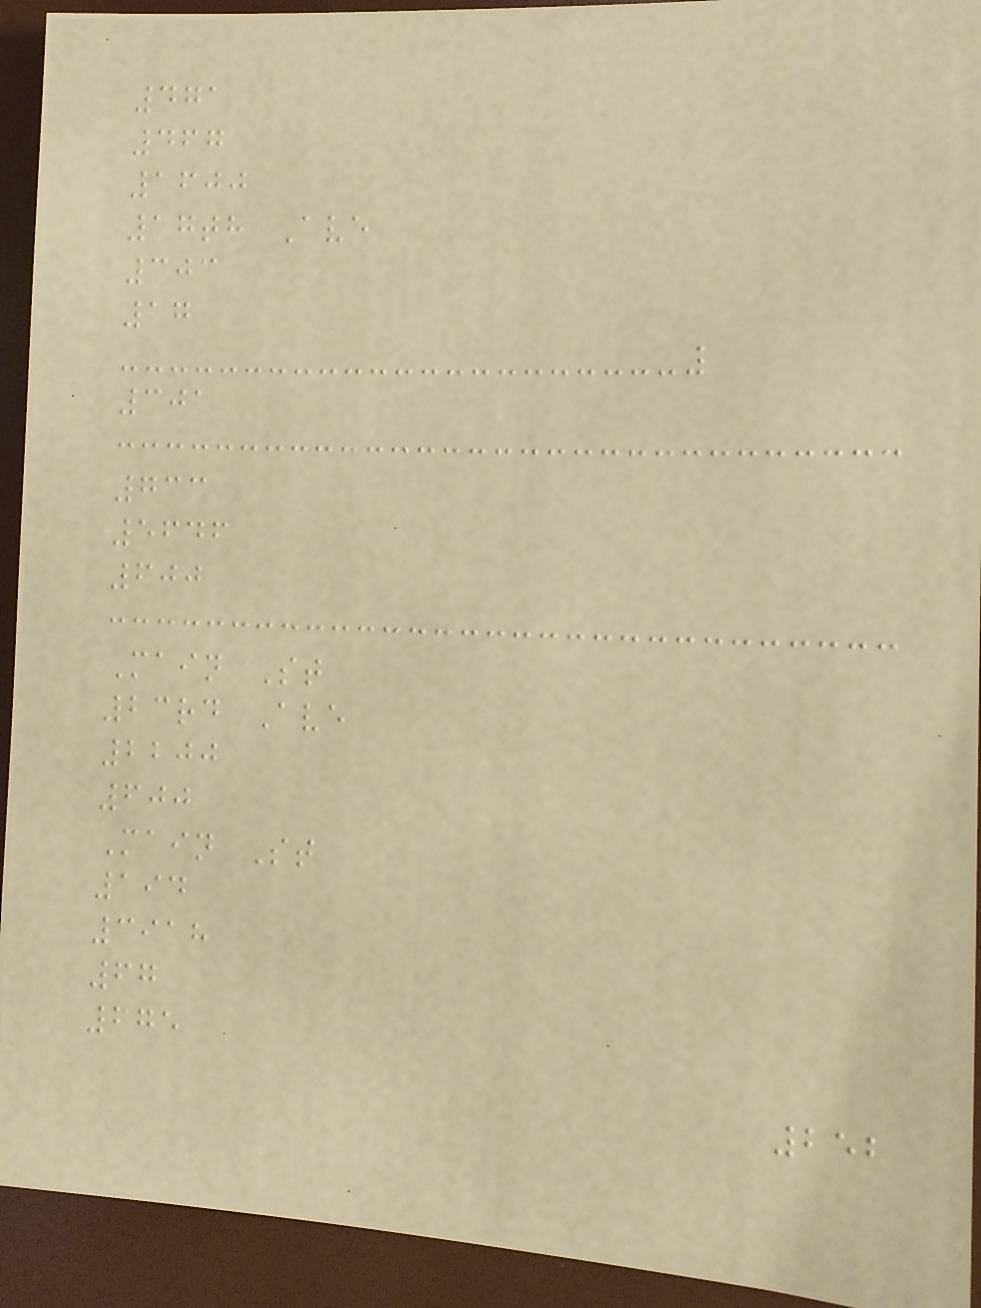471
467
1600
17th Ave
303
17
301
733
5646
600
Main St
23rd Ave
2200
600
Main St
194
3918
67
675
252
